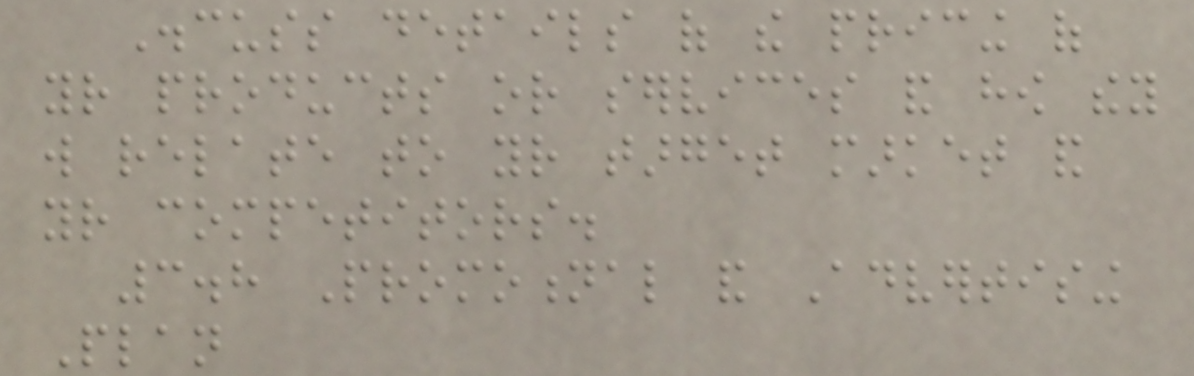Discuss details of the pricing of
your products or services and how they
will relate to your target market and
your competitors.
3.8 Promotional and Advertising
Plan
